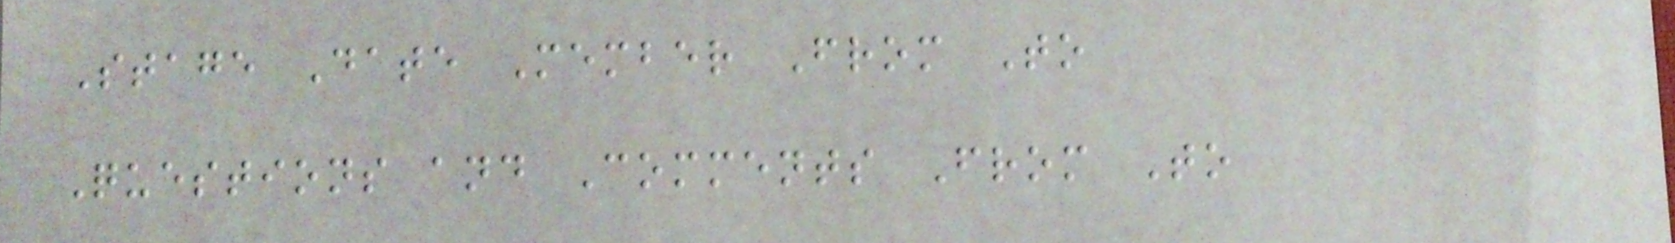Stage Date Member From To
Questions and Comments From To
